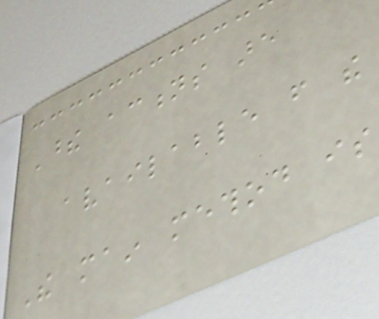These actions are
available from the
The main method is
